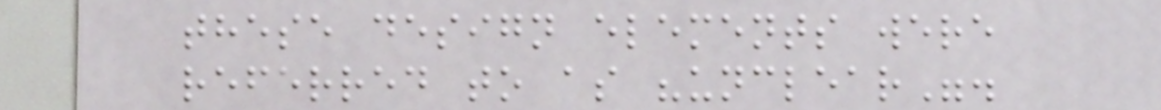these design elements were
referred to as "unclear".
